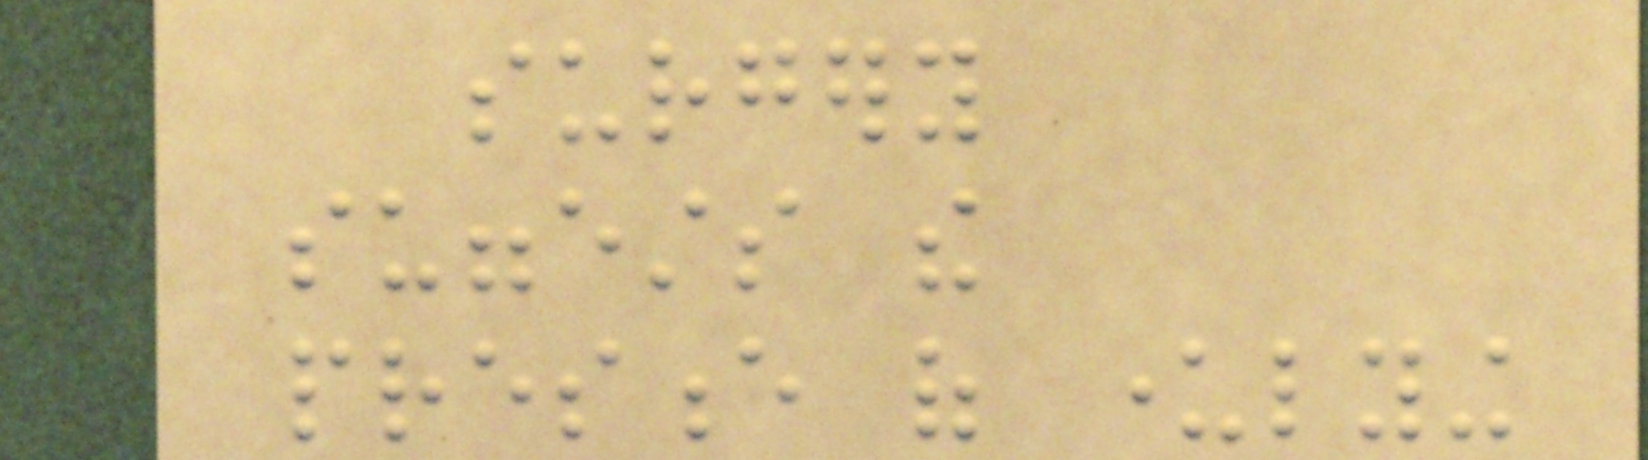surgery
suggests the
presence of underlying
